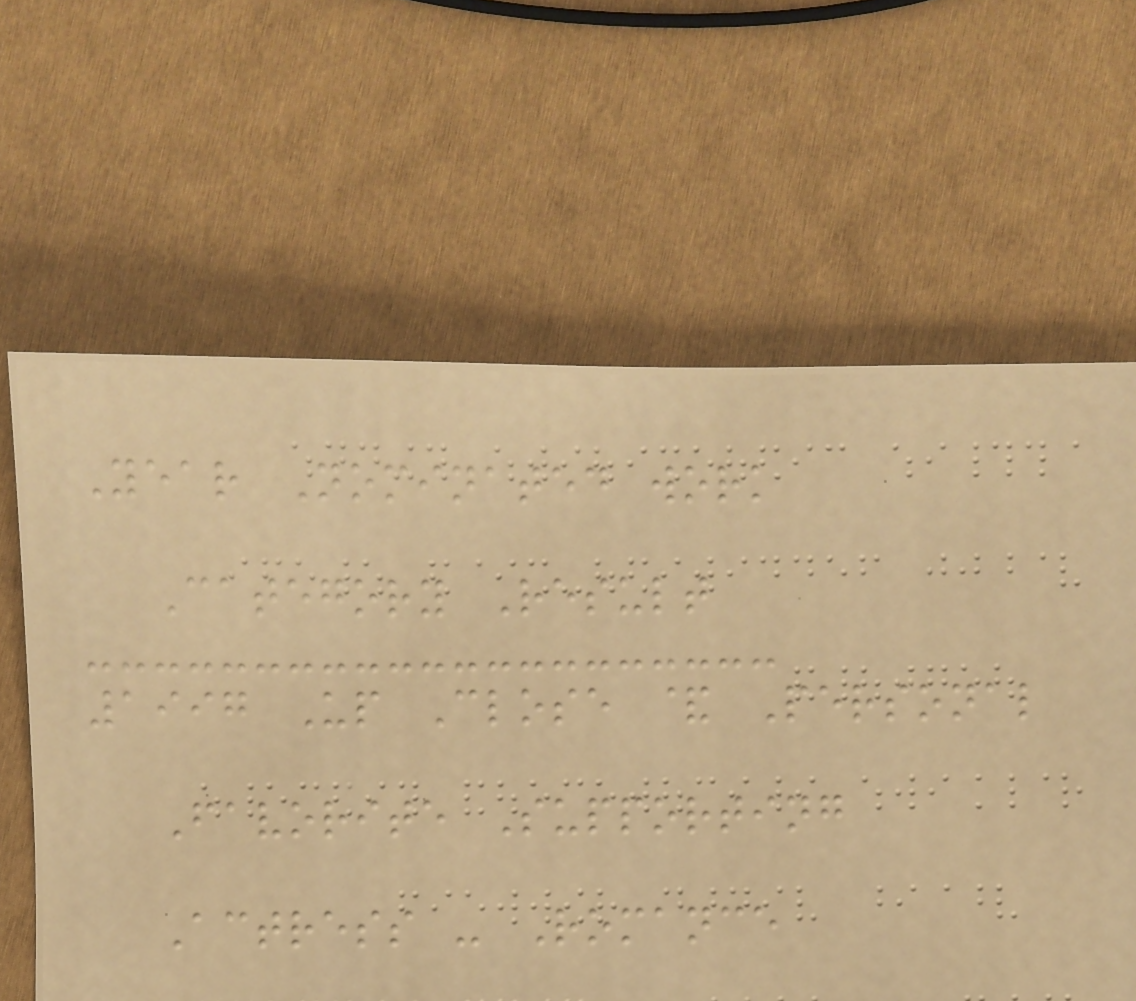Year Nominated work
Category Result
1997 Up Close & Personal
Favorite Supporting
Actress - Romance
